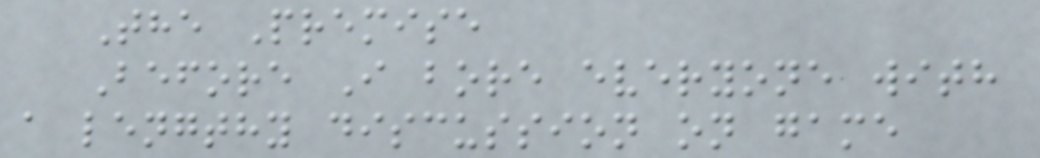The Premise
Before I bore everyone with
a lengthy discussion on game
